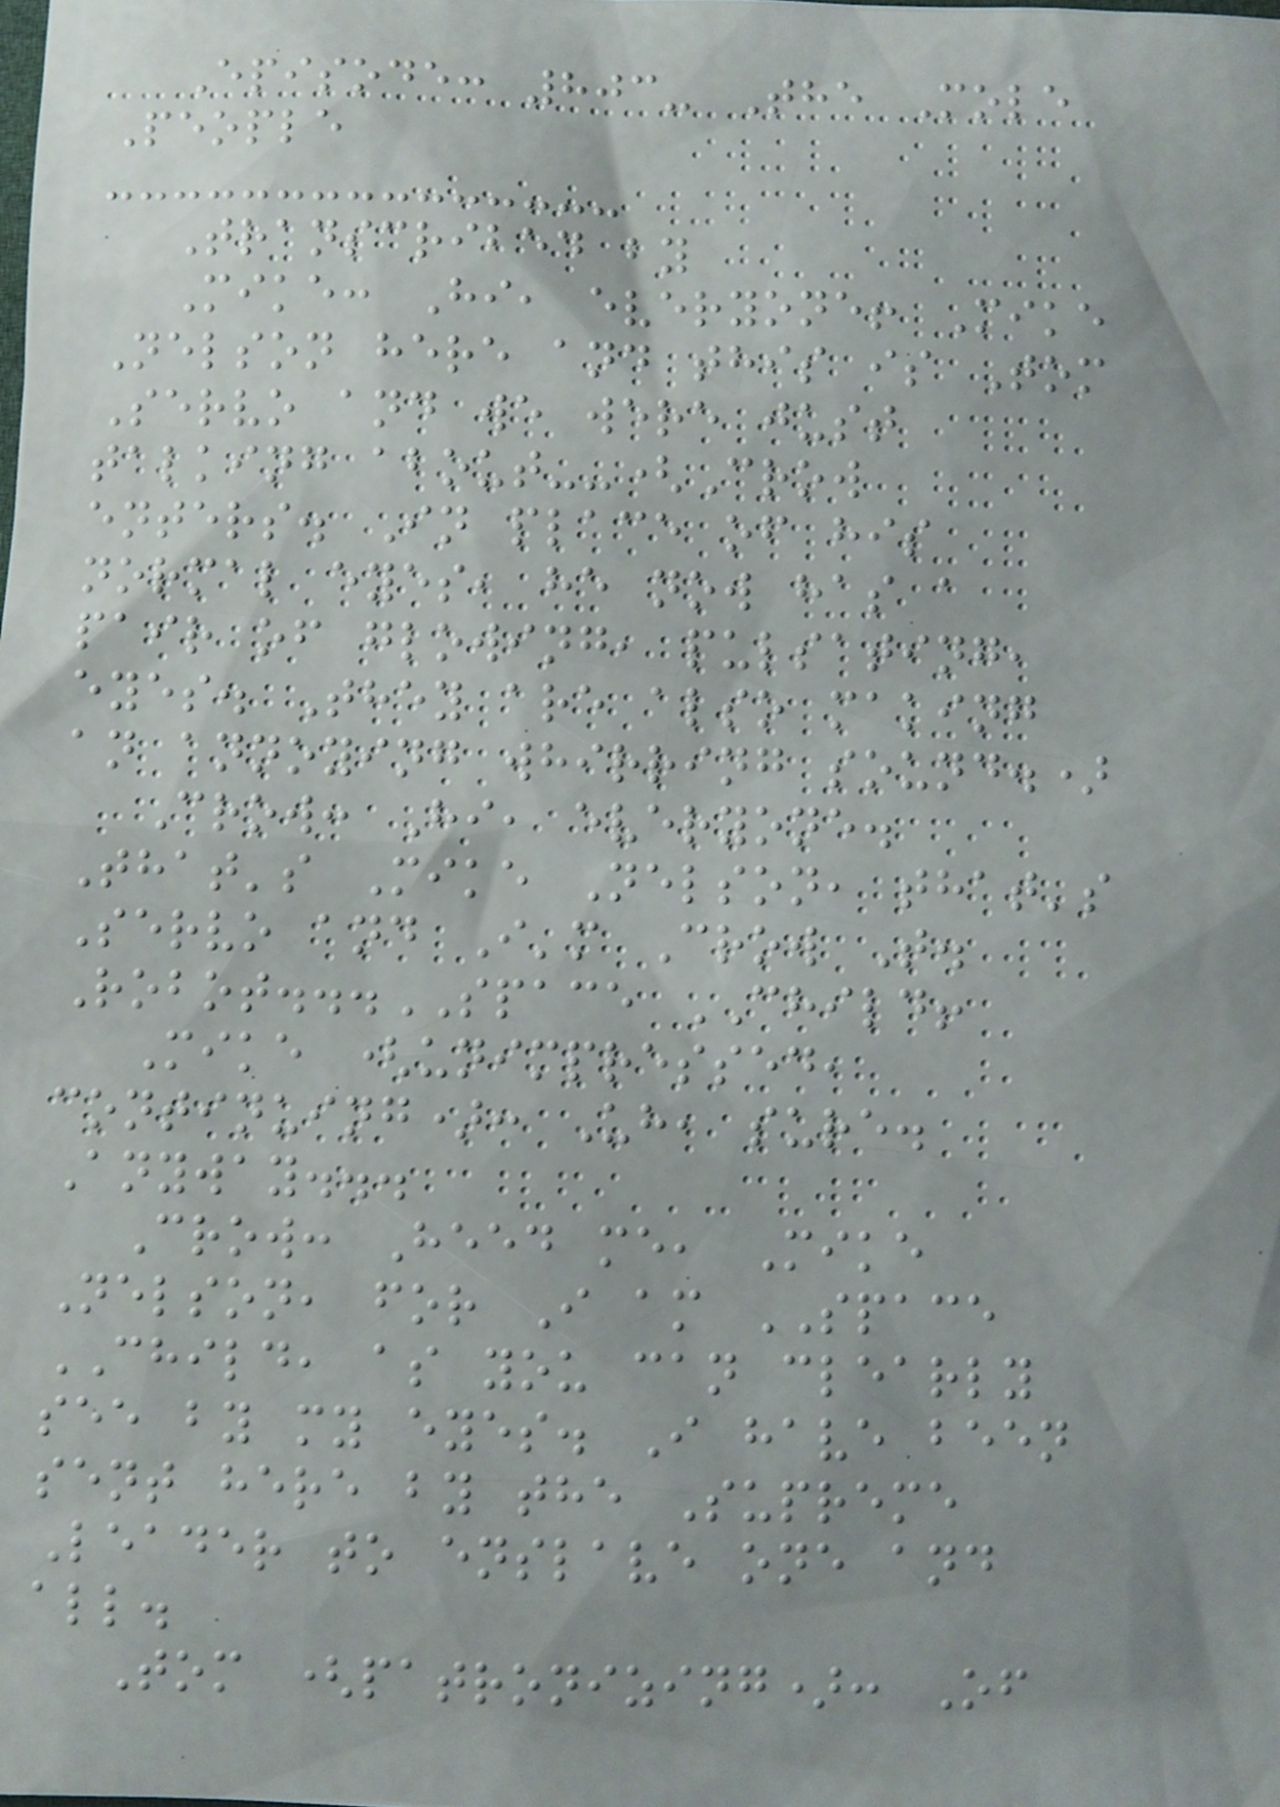Episode: 803- The Mole
People
Transcribed by
Mike: Hi, everyone! Mike
Nelson here and this is Tom
Servo and we were just
talking about--(Crow
enters. In place of his
normal eyes, he now has a
pair of glowing, pulsating,
eyes. They are also making
an annoying whirring sound.)
Crow: Hi, everyone.
That's Mike Nelson, that's
Servo and I'm Crow T.
Robot...SPACE CHILD!
Mike (unimpressed,
continuing): Uh, sure.
Anyway...
Crow: Heed me, Mike
Nelson, for I am SPACE
CHILD, as you can clearly
see by my eyes. I have been
sent here by the Supreme
Leader to enslave one and
all.
Tom (patronizing): Of
